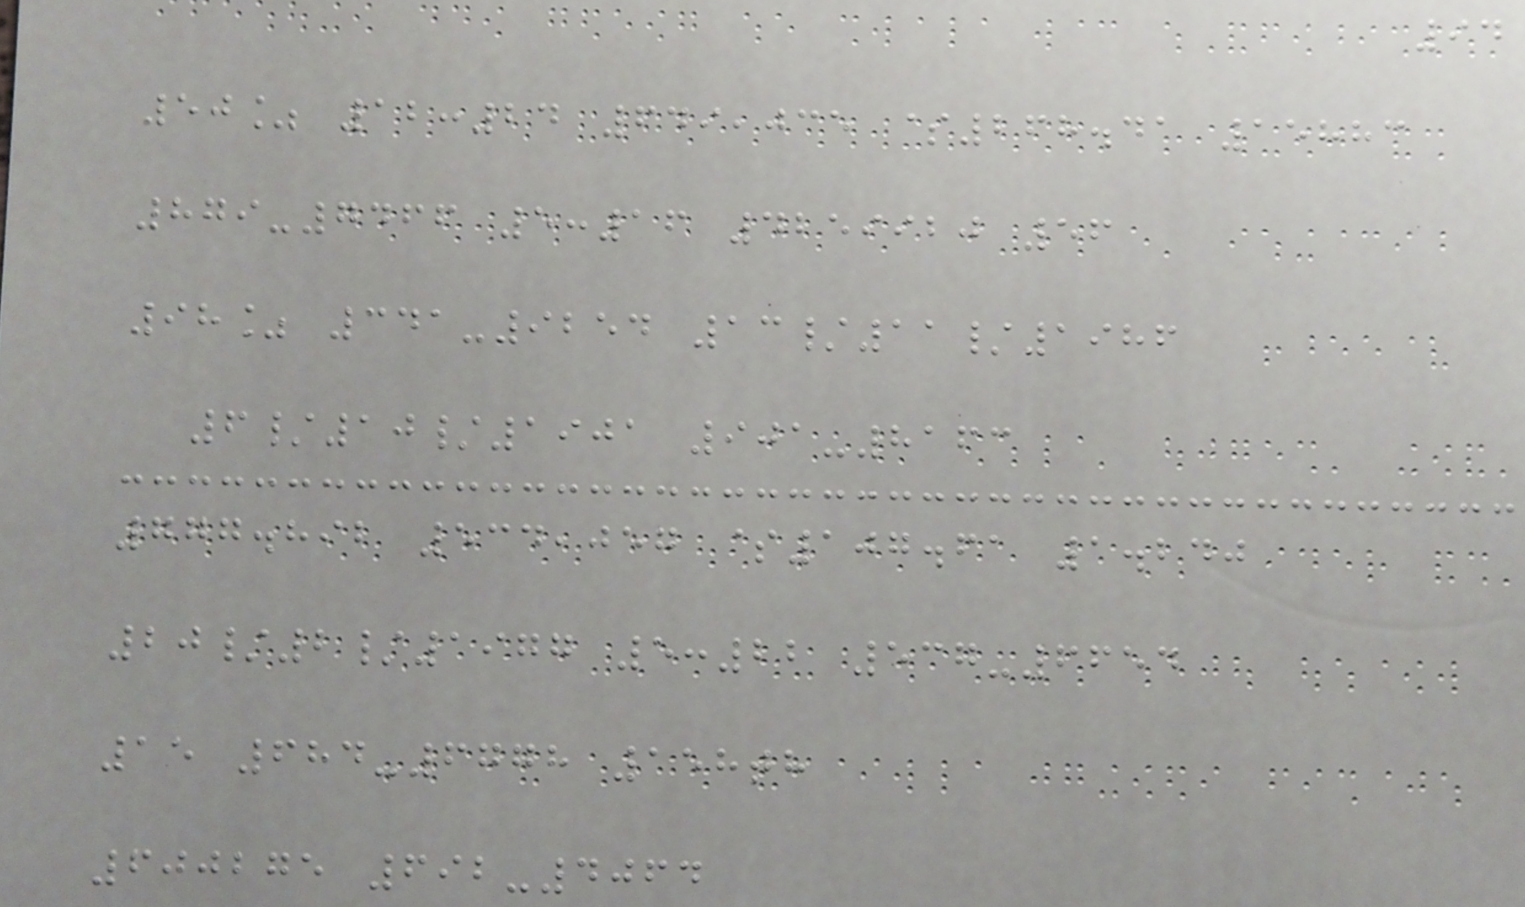94
50% 12:24 649,035 $268.41 15883
879-7466 5:16 4259920 56
98% 341-9254 13/11/1986
6/10/1901 901-8163
777.892 534,057 $107.61 1.240
20/2/1977 5:22 537-6654
15 684-6778 158th
600275 692-4064
